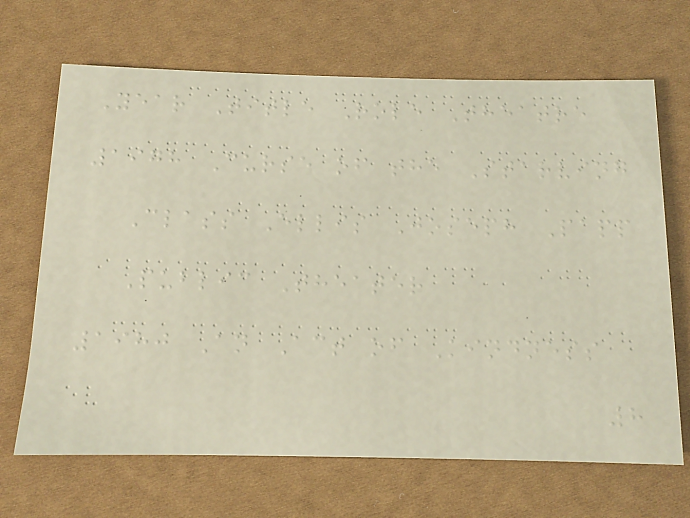Year Title Role Theatre
1978 Curse of the Starving
Class Ellis Joseph Papp
Public Theater
1980 An Act of Kindness
8
